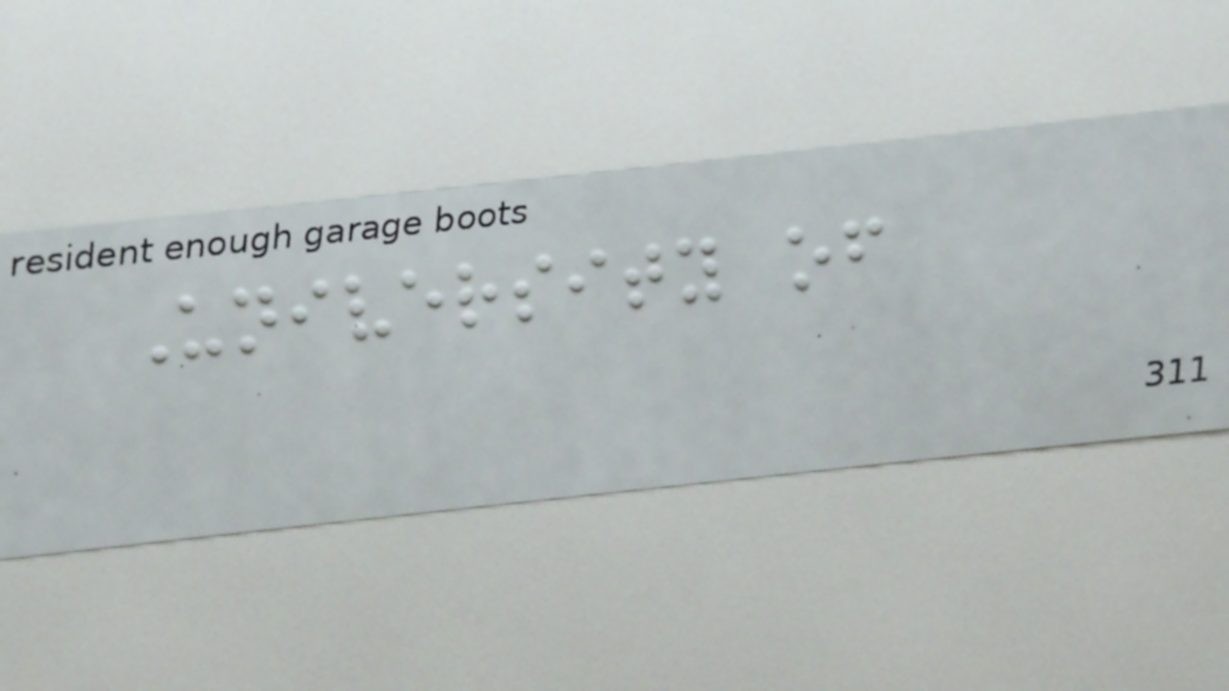University of
